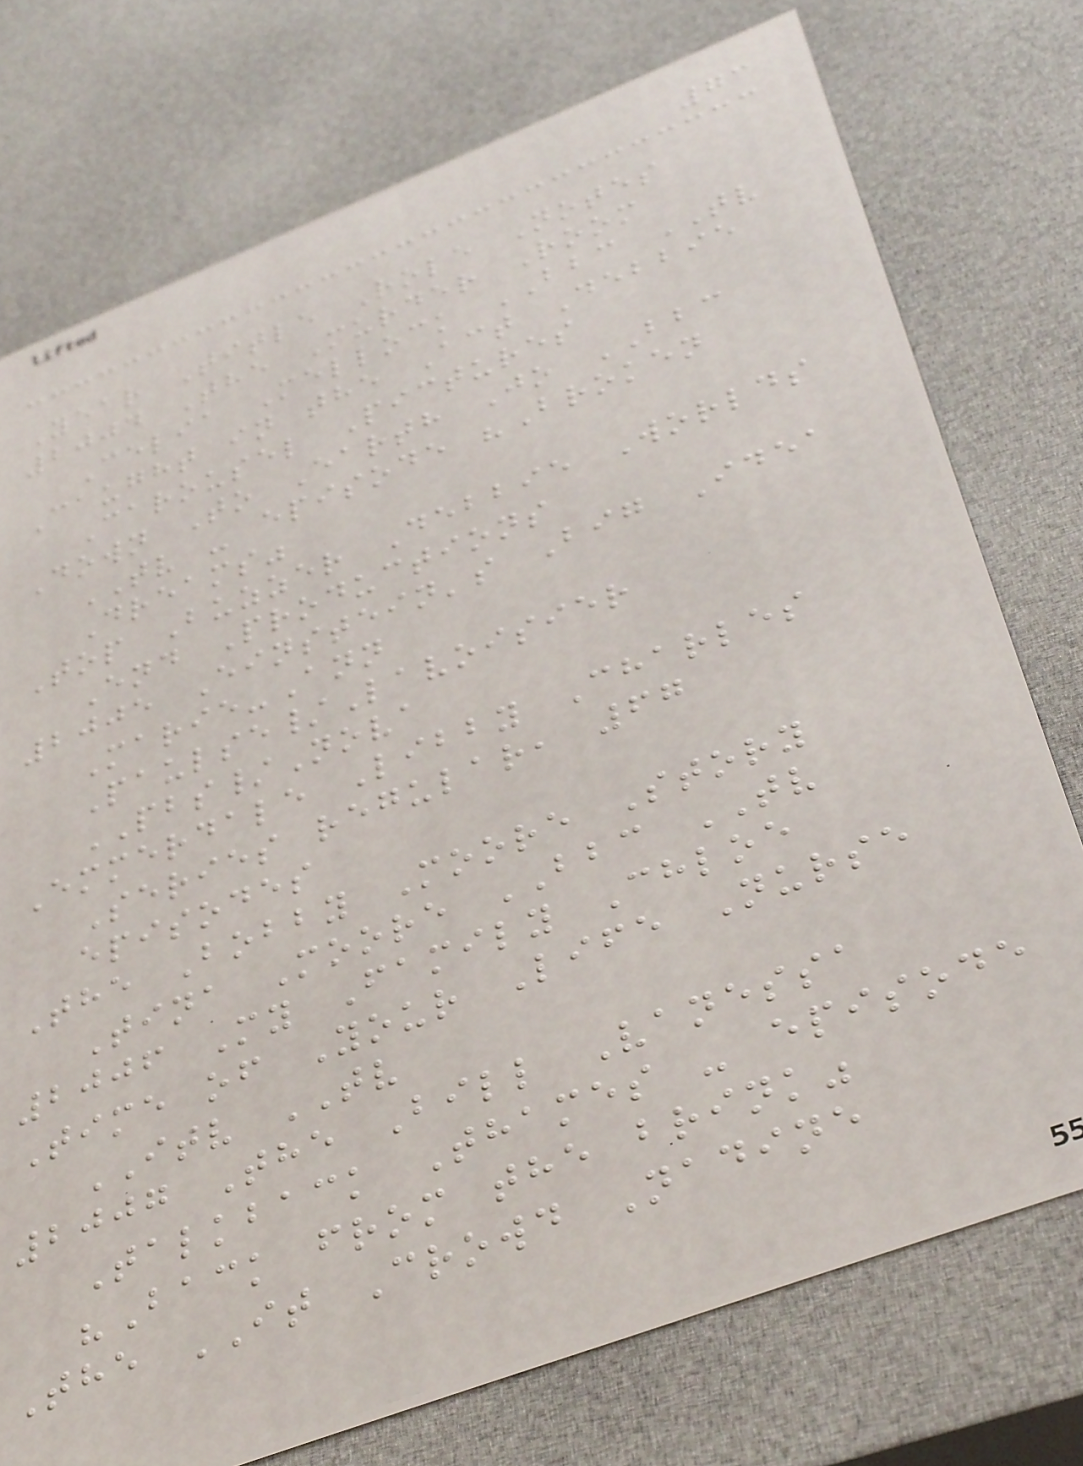73
Year Title Role Notes
2004 The Murder Room
Celia Mellock BBC TV
Caught in the Act Debbie
Carousel Pictures
Down To Earth Jo BBC
TV - episode "Broken
Dreams"
Top Buzzer Debbie Worlds
End Productions
2005 Einstein's Big Idea
Marie-Ann
Paulse/Lavoisier
PBS/Nova
Emmerdale Libby Charles
Series regular, 67
episodes
The Bobby Moore Story
Tina Moore BBC TV
2006 My Family Chloe
Time of Your Life Nurse
ITV TV
2007 The Bill Vanessa
Talkback Thames - episode
"Back from the brink"
The IT Crowd Nadine
